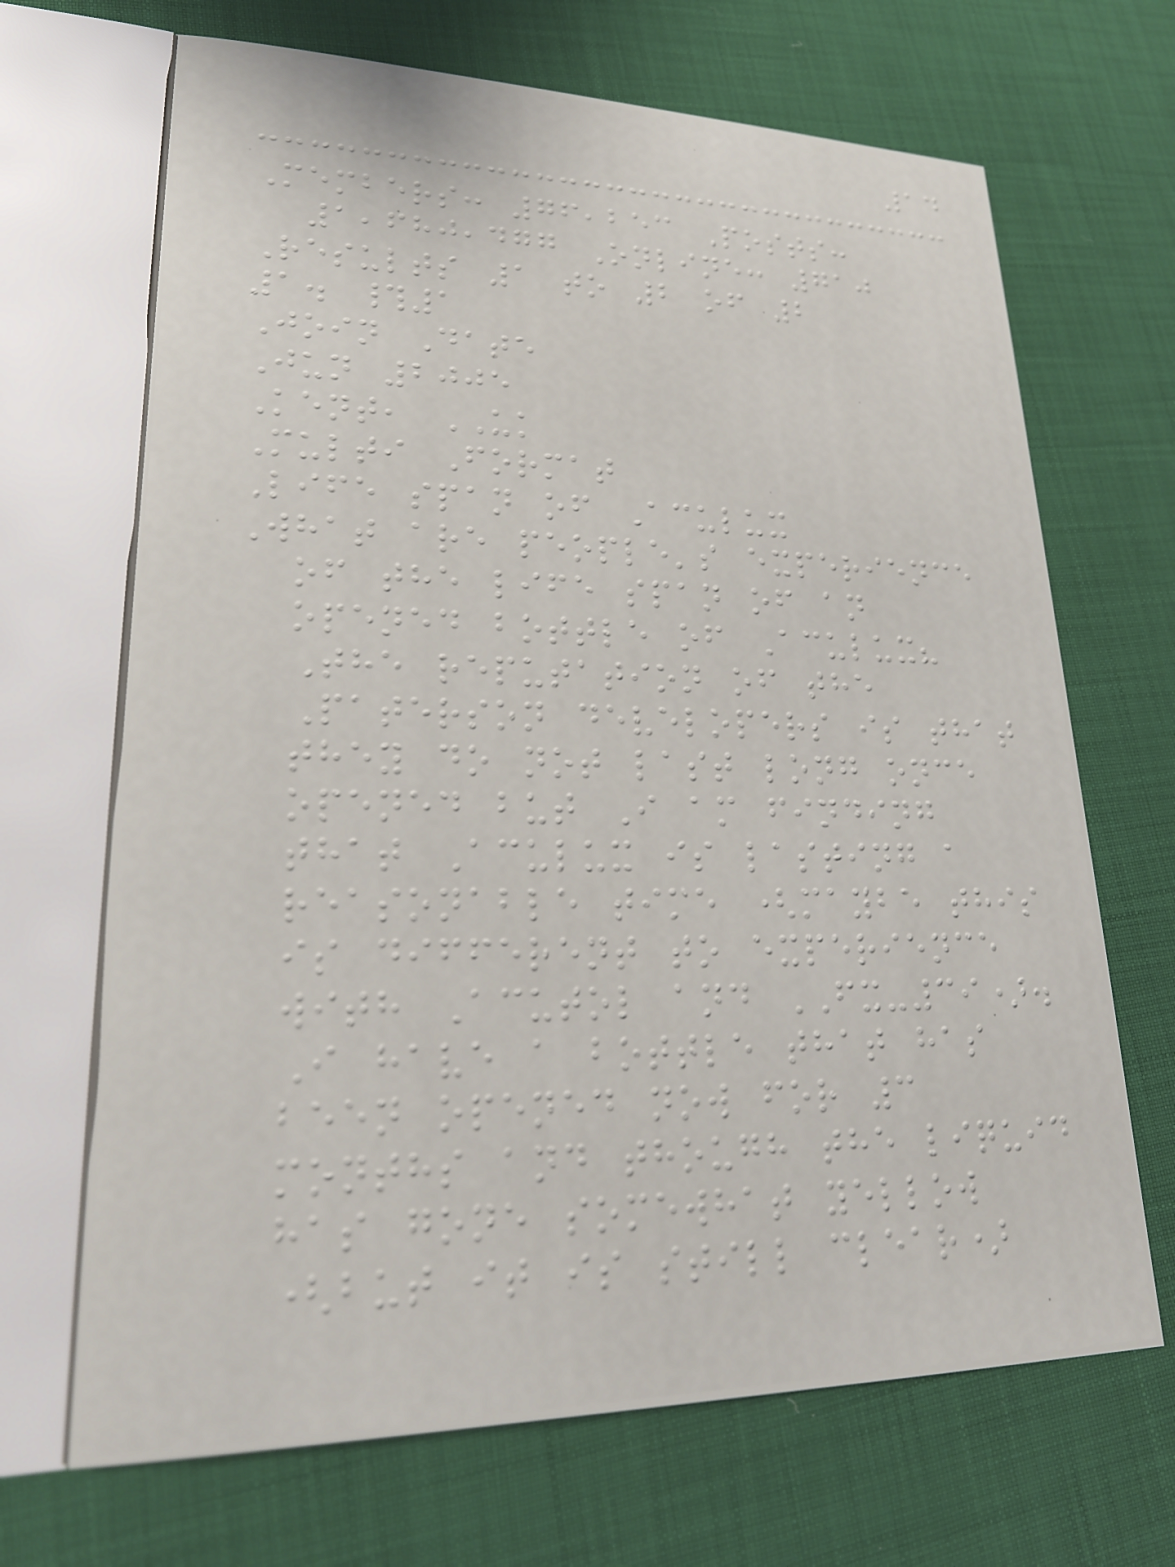14
Members: 76,253 Posts:
1,680,477 Online: 710
Results 1 to 2 of 2
1. #1
Join Date
Jun 2005
Kent, UK
Multi Format
Life span of Aculux
What are people's experience
of the life span of an
opened bottle of Aculux?
The reputation of the
Paterson developers is that
they do not last long once
opened but I am finding
that Aculux is lasting a
reasonable time (maybe this
is different to experience
with Acutol and FX-39).
I have a bottle that has
been opened now for 3
months and though the liquid
has gone somewhat yellow
(but it is still clear)
